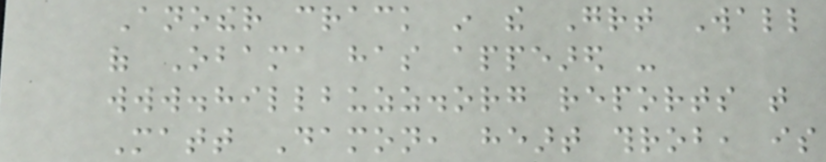Another crack in the Great Wall
of Obama has appeared -
www.hillbuzz.org reports that
Matt Damon, heart throb, is
